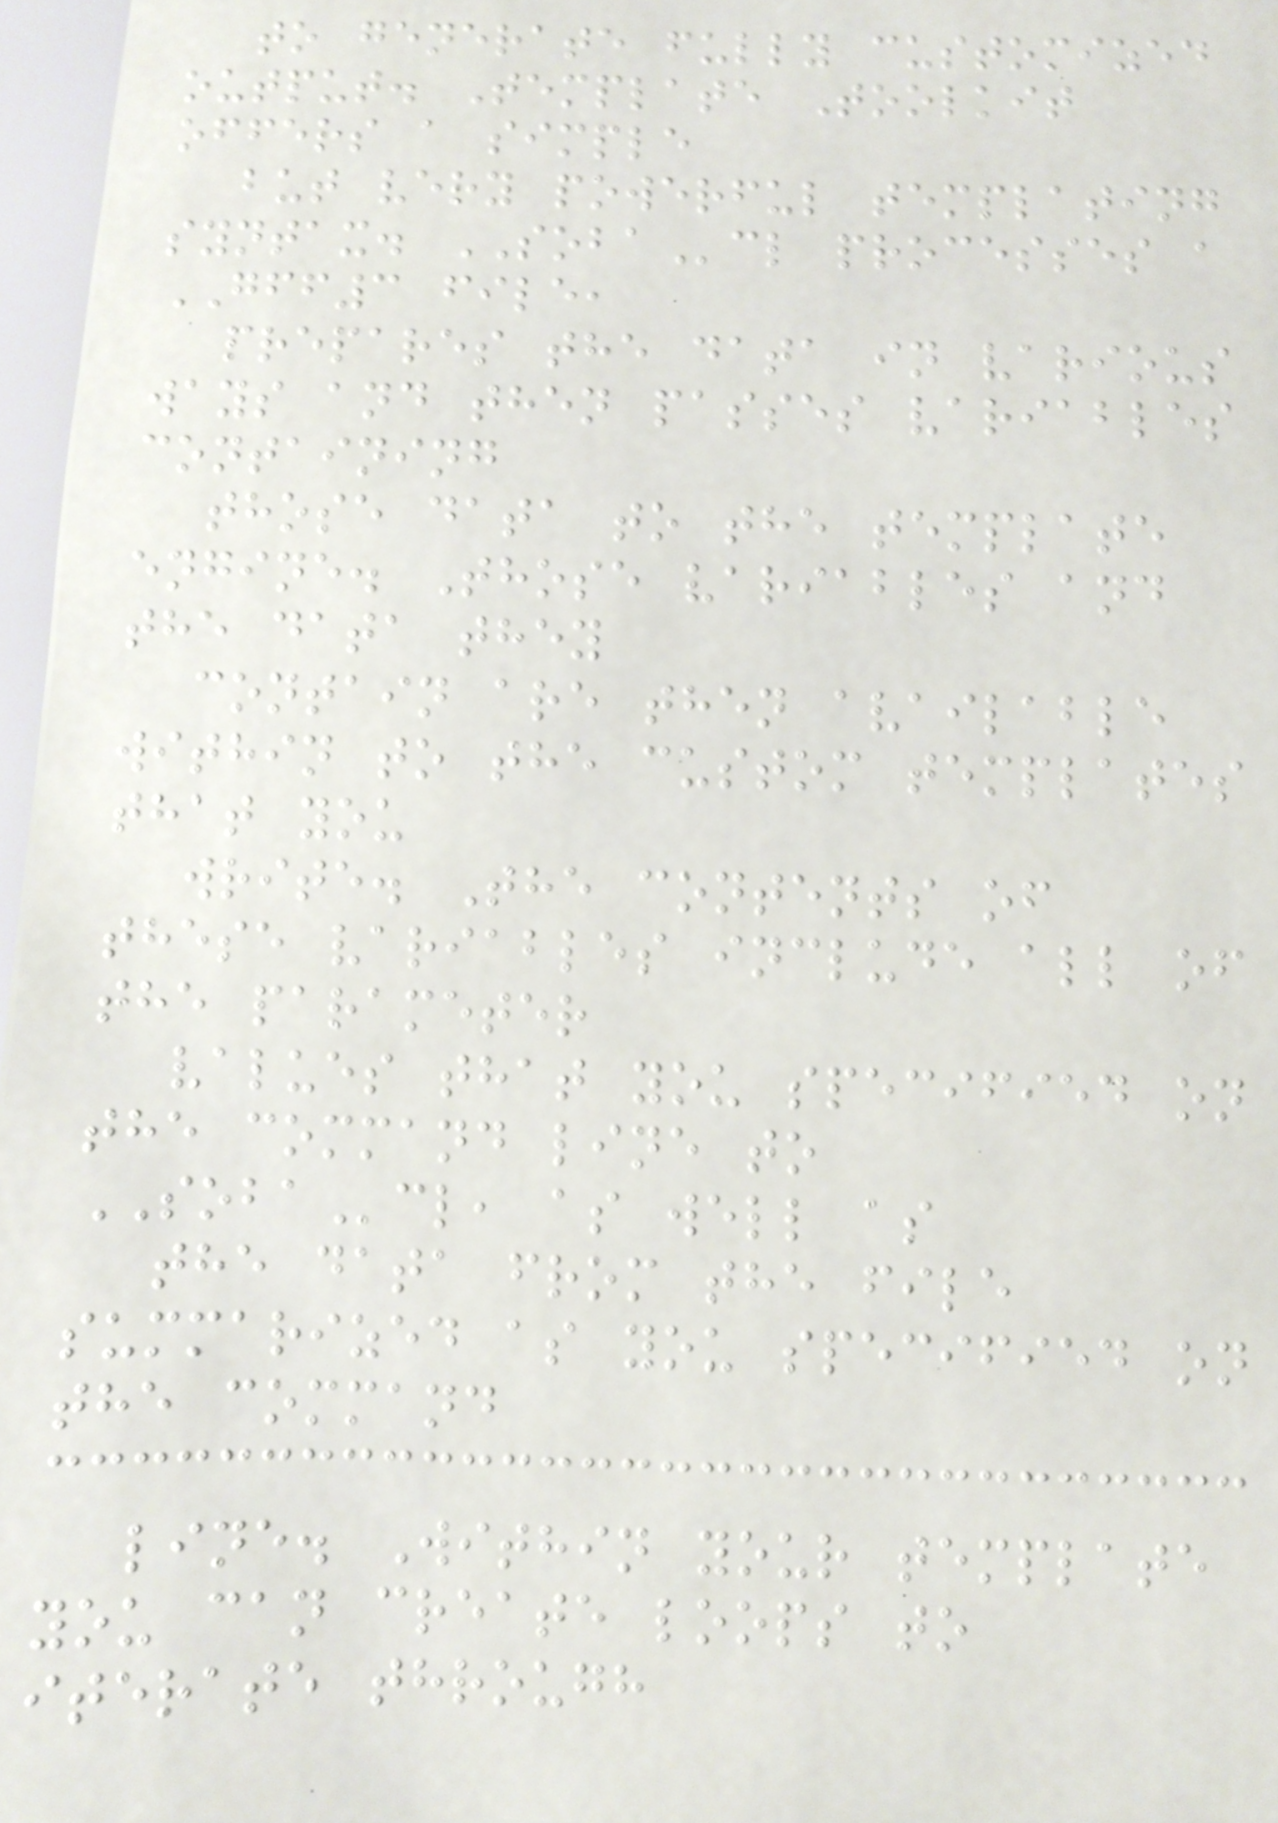to generate fully customized
output. Template Toolkit
offers a simple
but very powerful templating
syntax. SOBAcl processes a
GFF3 file,
prepares the data in various
ways and then passes variables
containing
those data to the template
engine. Those variables and
the data they
contain are then available
within to the custom templates
that you
write. The contents of
these variables include all of
the parameter
values that you specified on
the command line to
SOBAcl, as well as
the data from the file
summarized as you specified on
the command
line. Within your template
you can create loops to
iterate through
